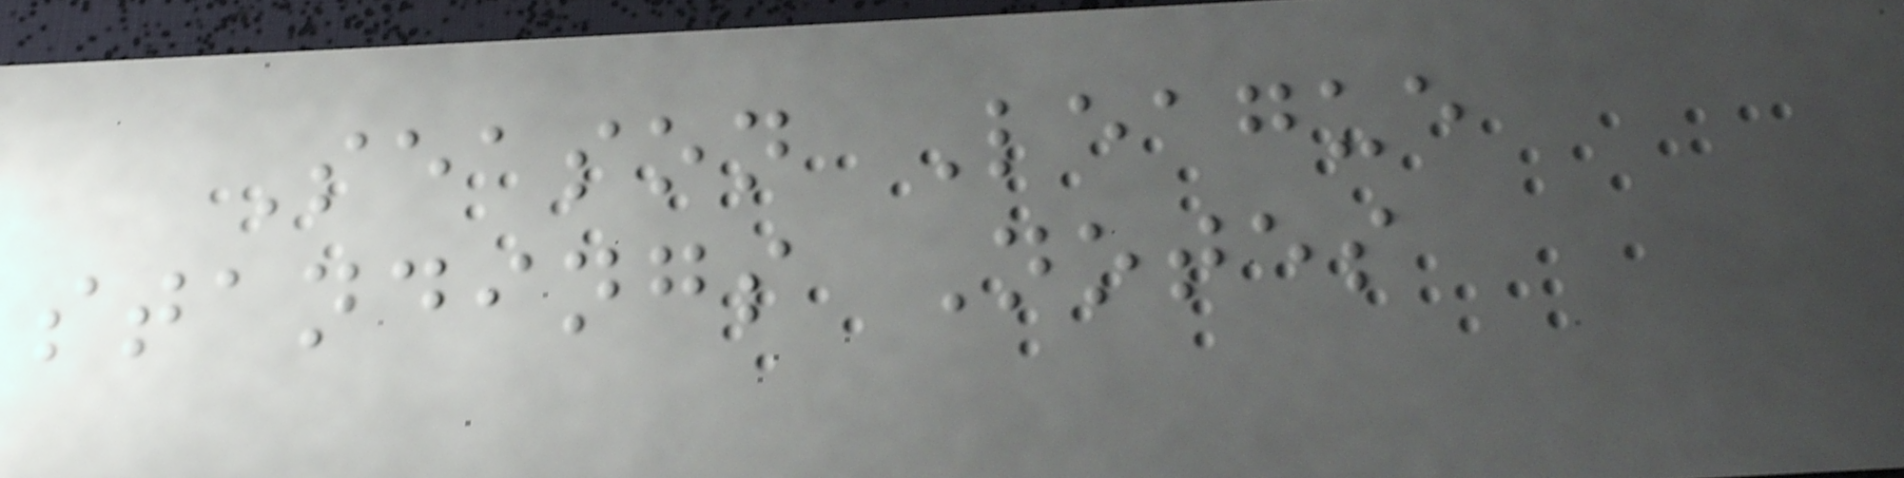Season League
standings Notes
